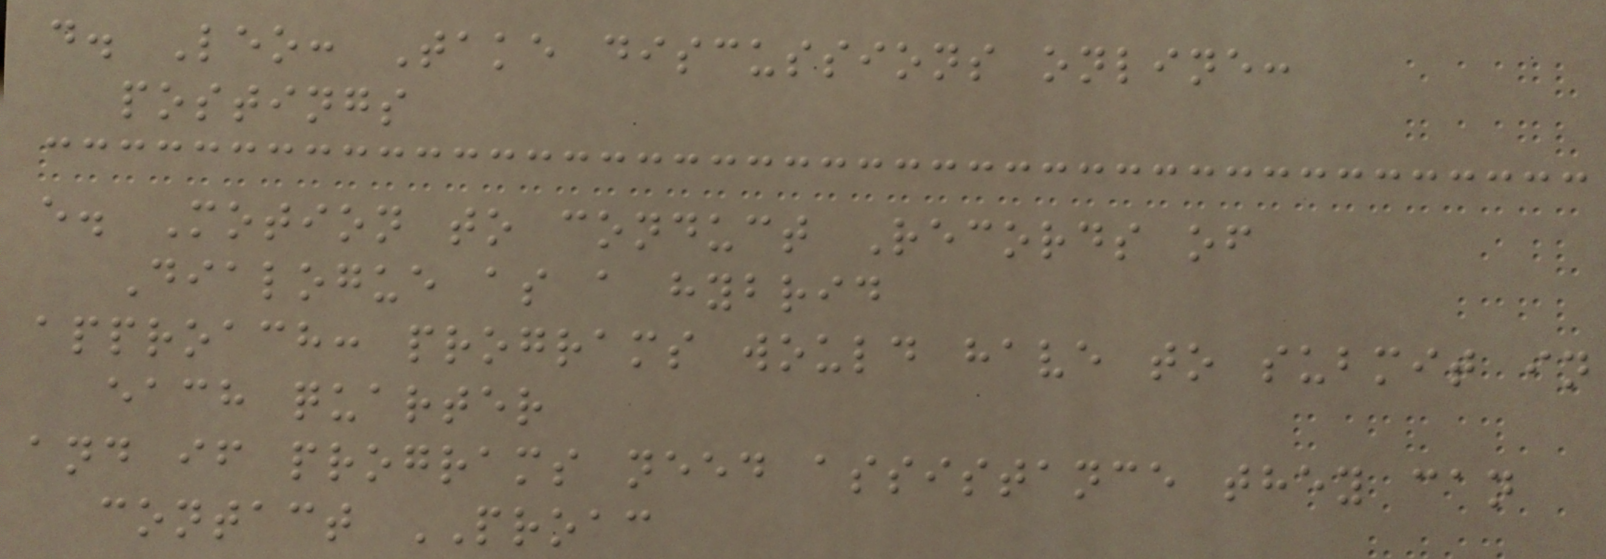d. Leo: Take discussions online:
postings
e. Motion to conduct Records of
Dialogue as a hybrid
approach: programs would have to submit in
each quarter
and if programs need assistance they can
contact PROAC
